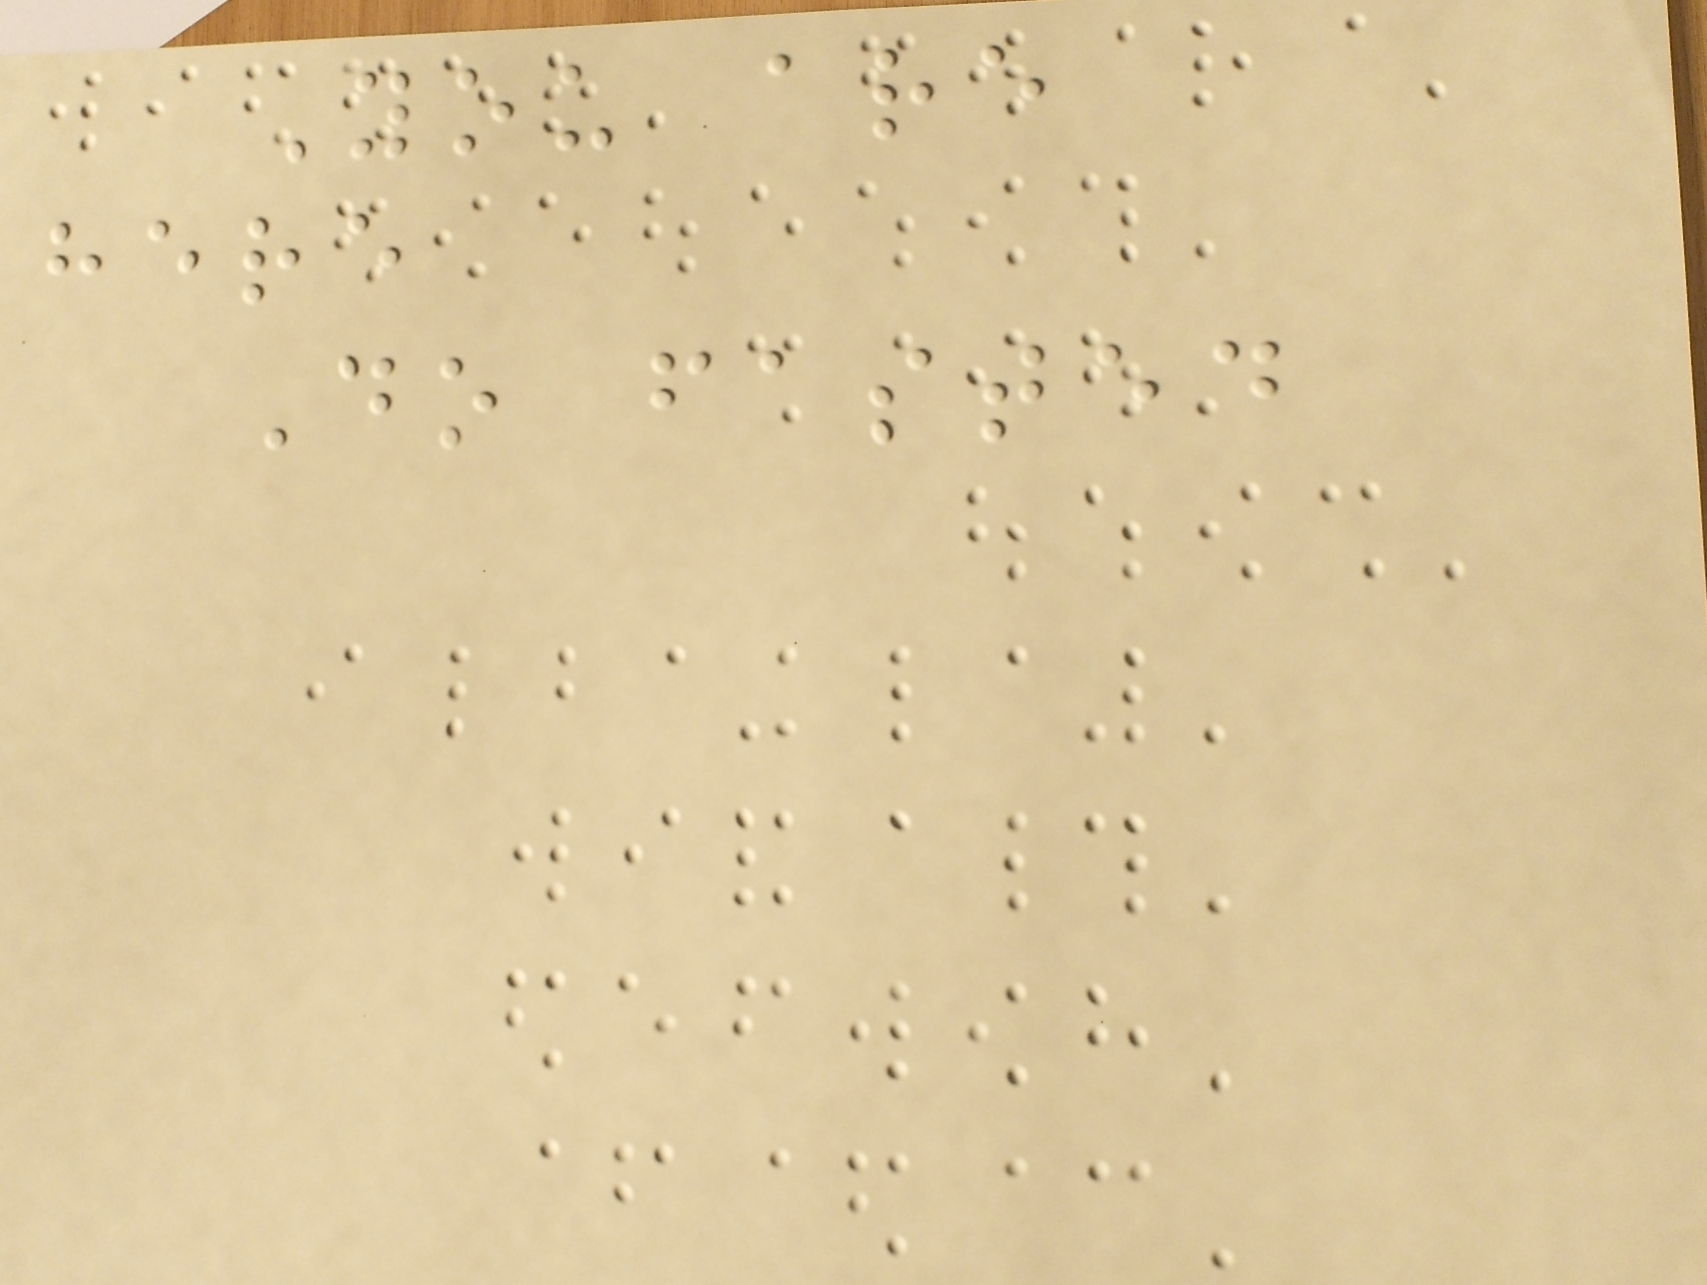You are
here
Do fasted
